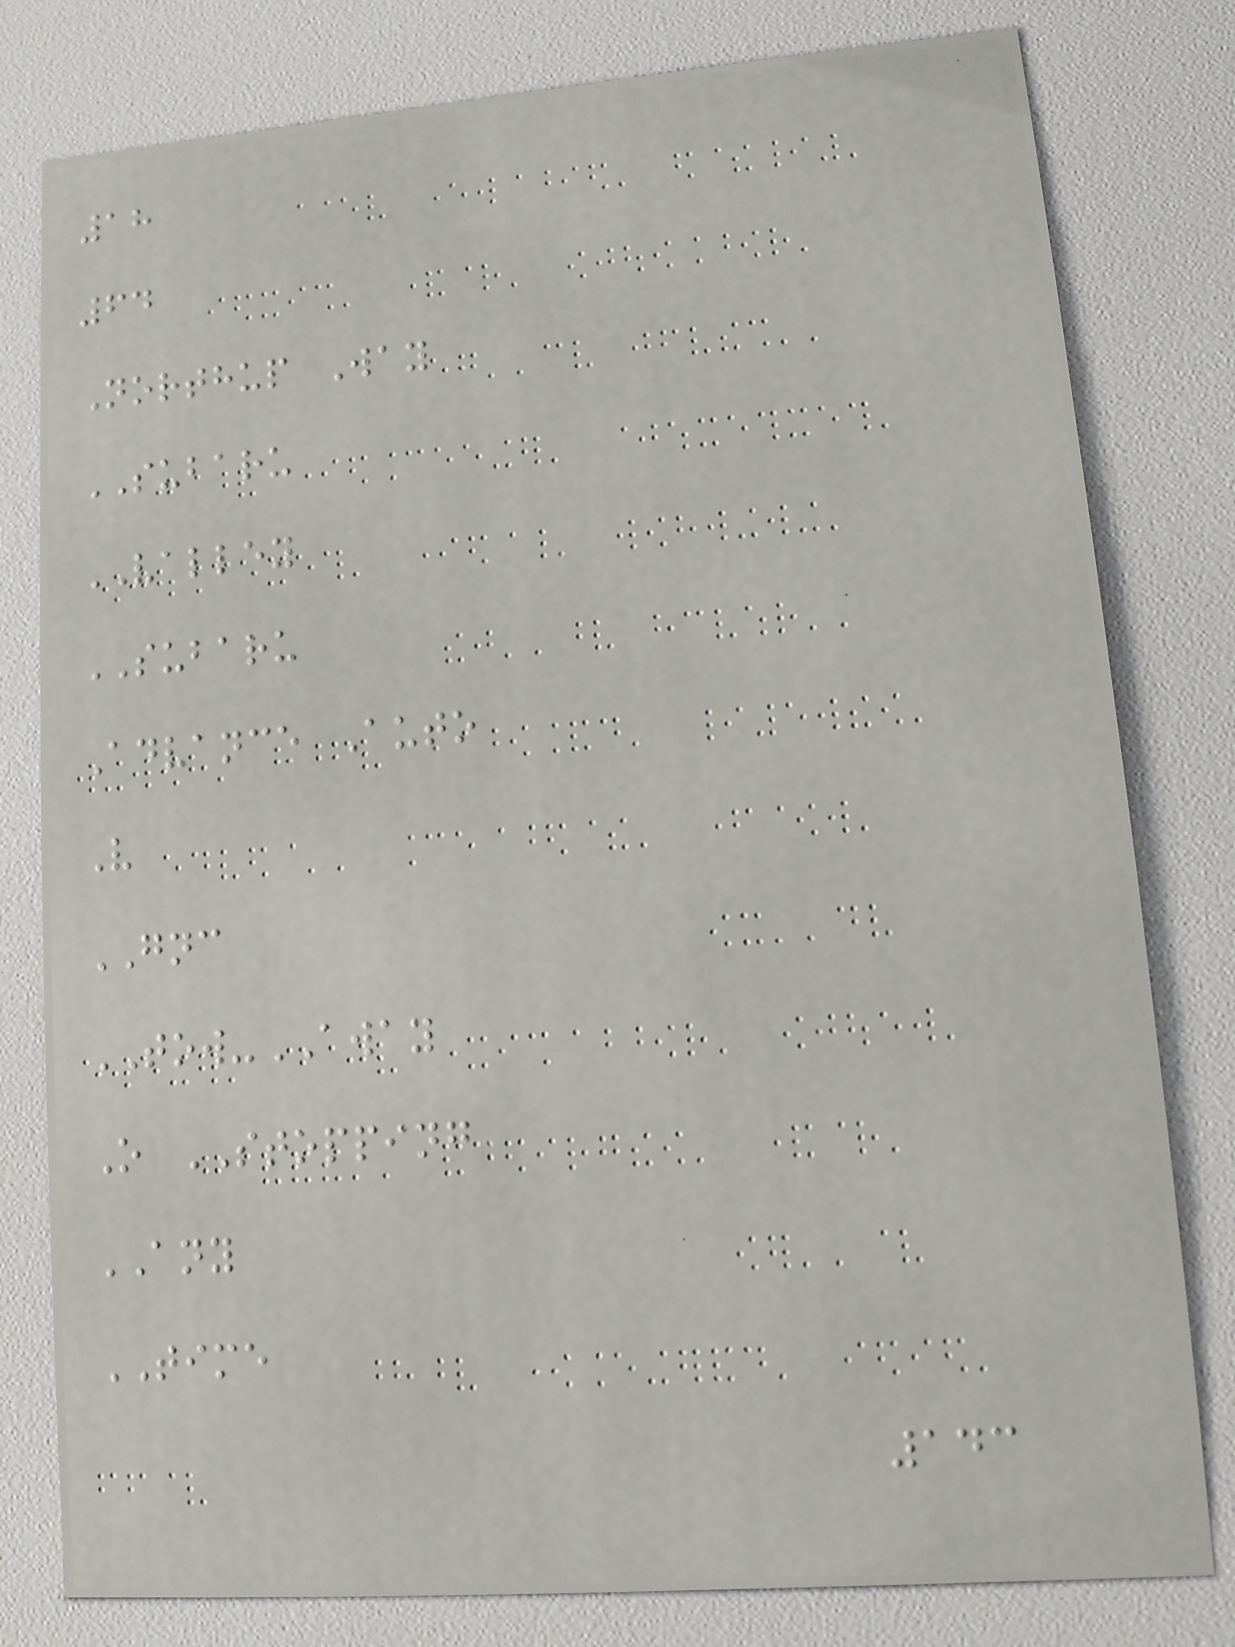18
64
Northup Way
SUBARU
VALLEY
SUBARU
Advance Auto
V
GNC
TOW-AWAY
O STOPPING
ANY
TIME
143
